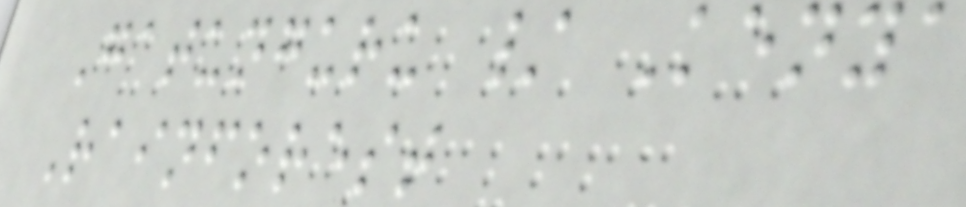Gatunguru / Kenya
Rainforest
